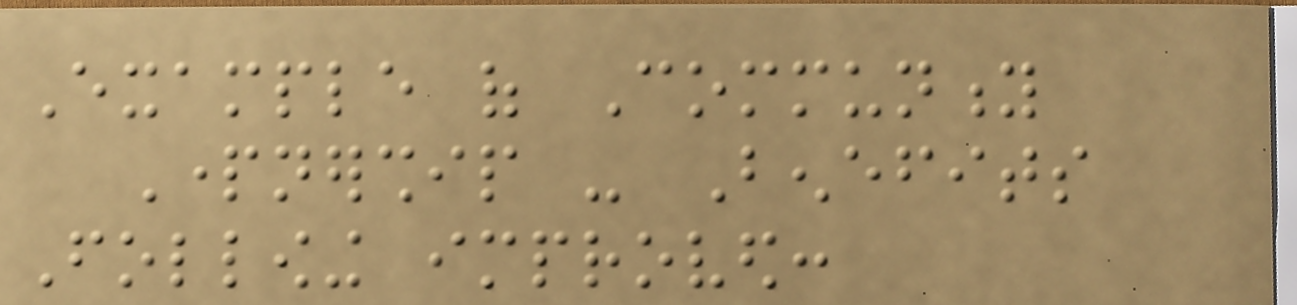Example of Community
Partnership - Benefits
Following improved:
